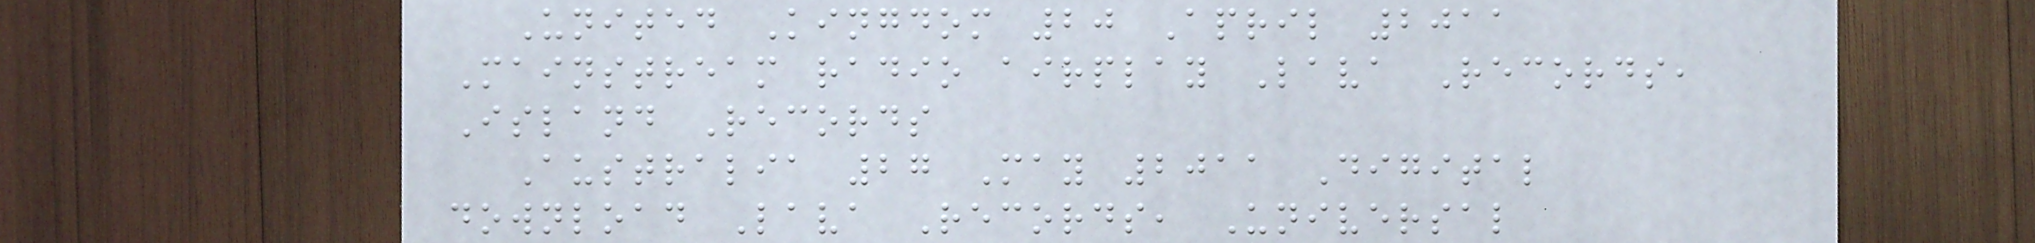United Kingdom 20 April 2011
Mainstream radio airplay Lava Records,
Island Records
Australia 27 May 2011 Digital
download Lava Records, Universal
